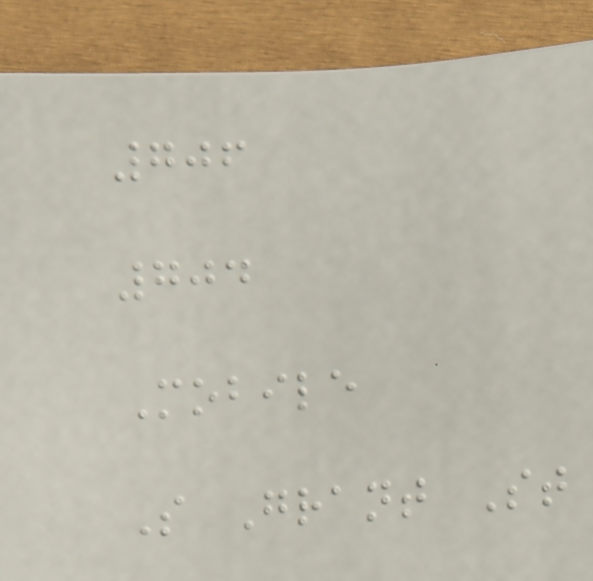706
704
Mobile
S Grant St
